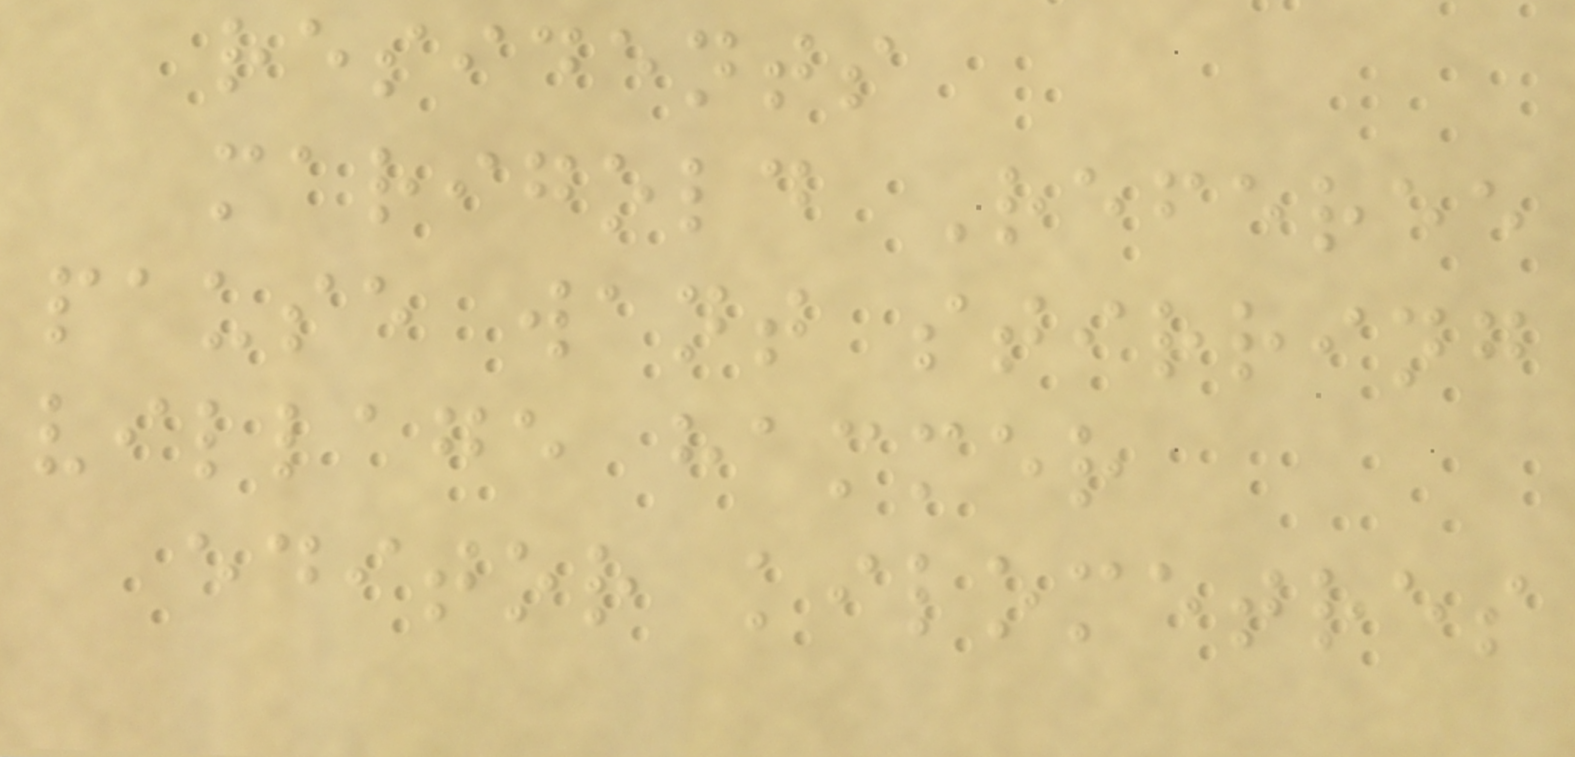residents
marigold Referee
pause want stirring
village hammer
editor kilometres
